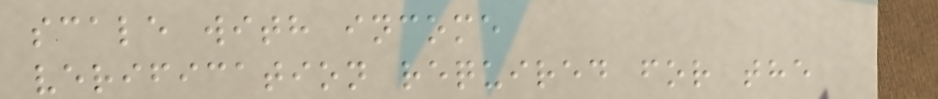scale with income
verification required for the
